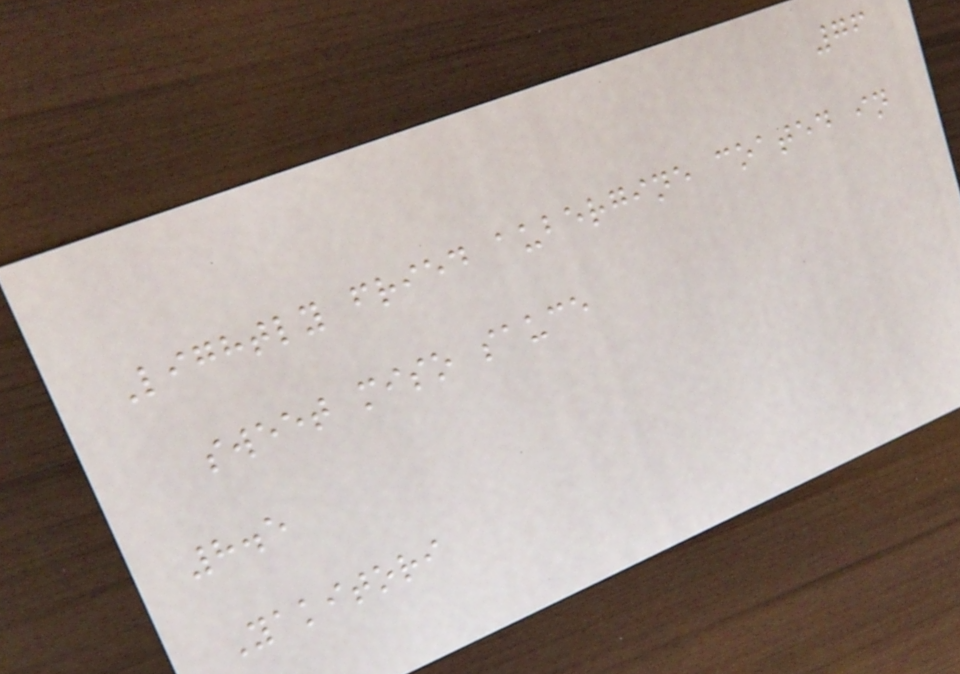76
Lightly fried aubergine coated in
sweet miso sauce
8.5
Yakitori
